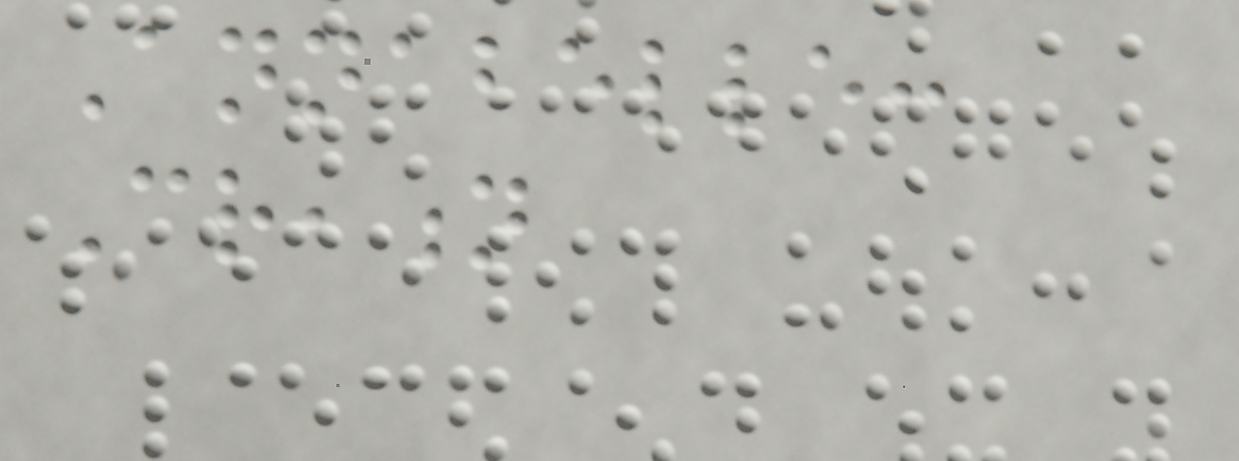Annabelle:
Creation
